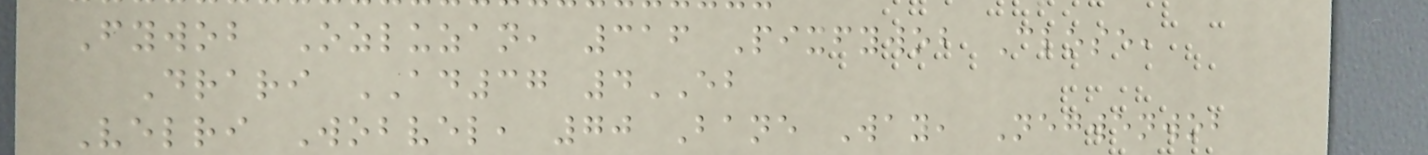Fywob Ozluzan, 316 Pixfywob Close,
Drari AD37 4EB
Velri Wobvel, 70 Bane Way, Negwenwob
